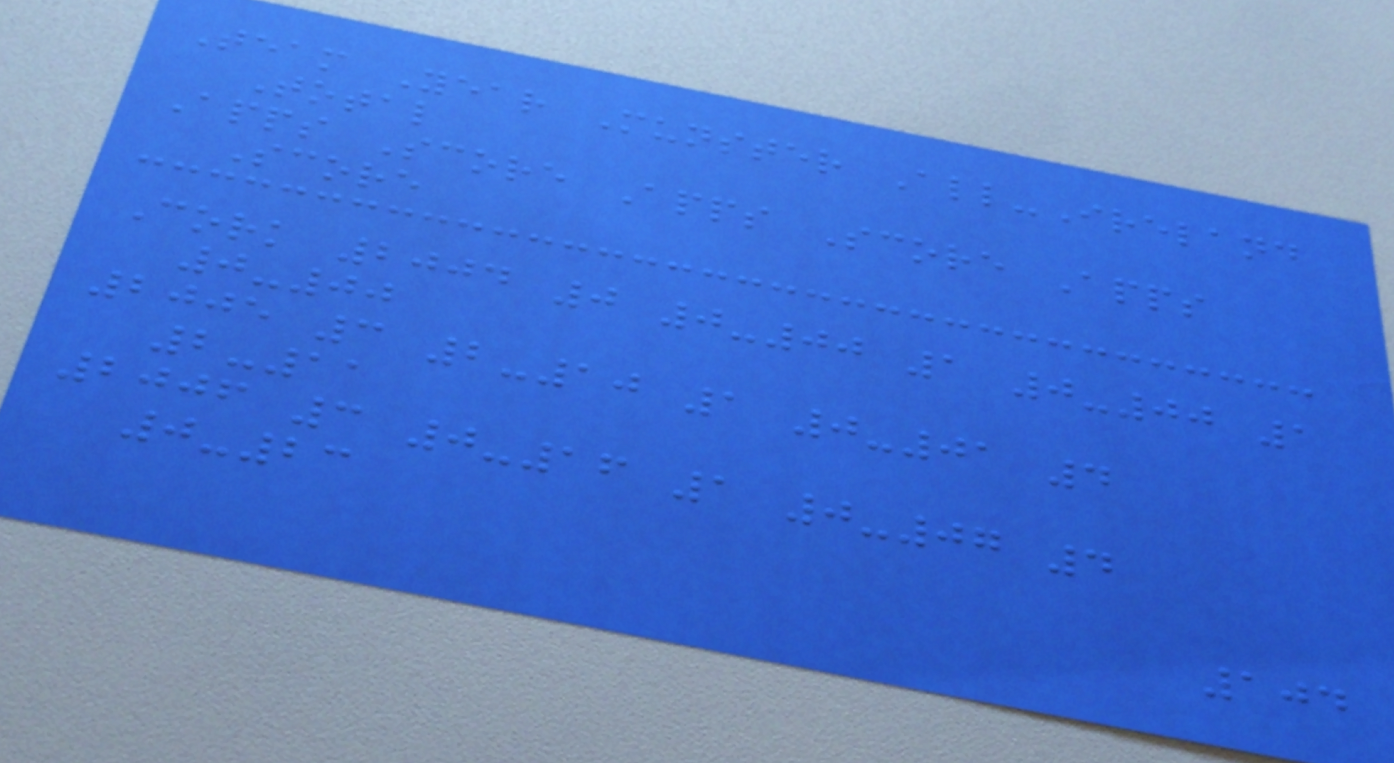Team Year Munster All-Ireland
Total
Apps Score Apps Score Apps
Score
Cork 2004 0 0-00 1 0-00 1
0-00
2005 3 2-10 1 0-01 4
2-11
2006 3 0-16 1 0-07 4
0-23
104
